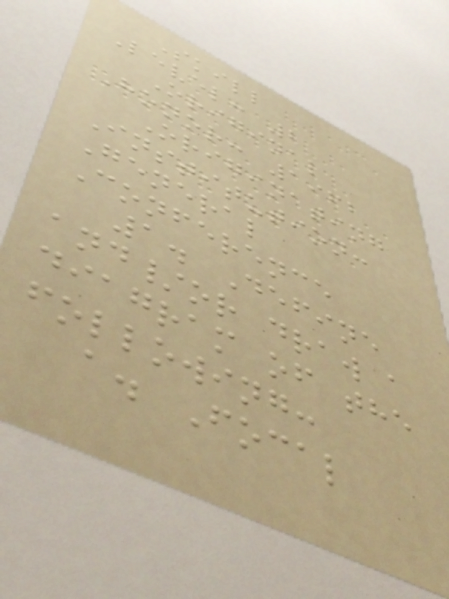Skill
Level: 2
Original
Honor: 1962
Originating
Institution:
General
Conference
1. Define
and/or draw a
diagram of the
following:
a. Focal
